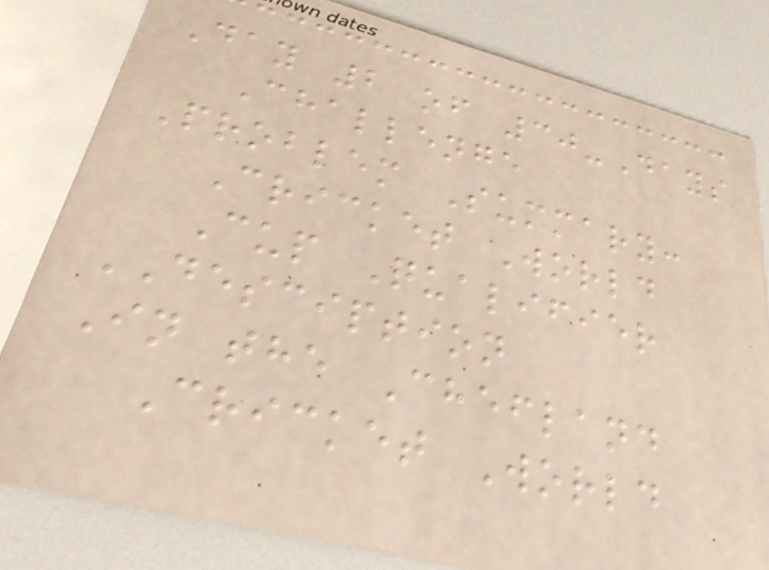Day 2 of 30-Days
Challenge
Problem Summary:
Cricket World
Cup Qualifier
DESCIPTION
In the Chefland
Cricket World
